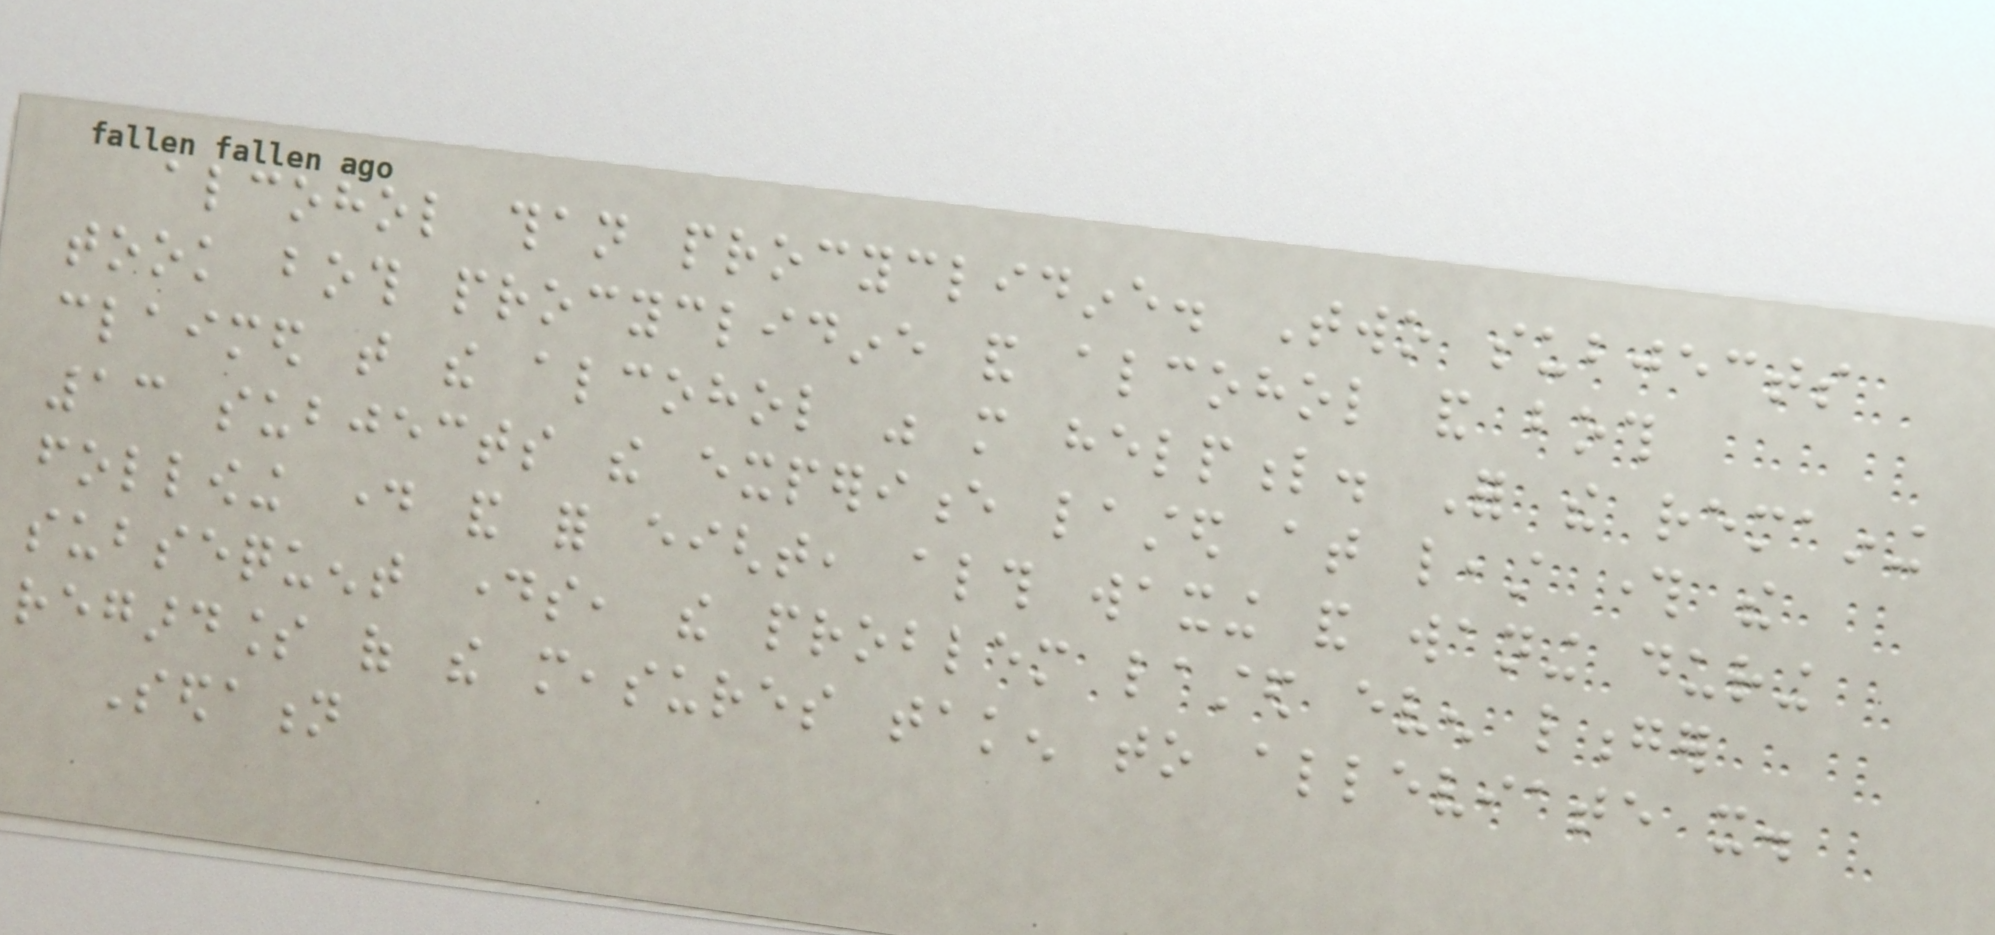alcohol than procyclidine. Two subjects
took both procyclidine and alcohol and both
claimed that the alcohol was more helpful. For the remaining
13 subjects the experience lasted at least through the
following day and for eight, although waxing and waning during
subsequent days, the problem lasted even longer
regardless of the measures taken to alleviate it.
Sedation
